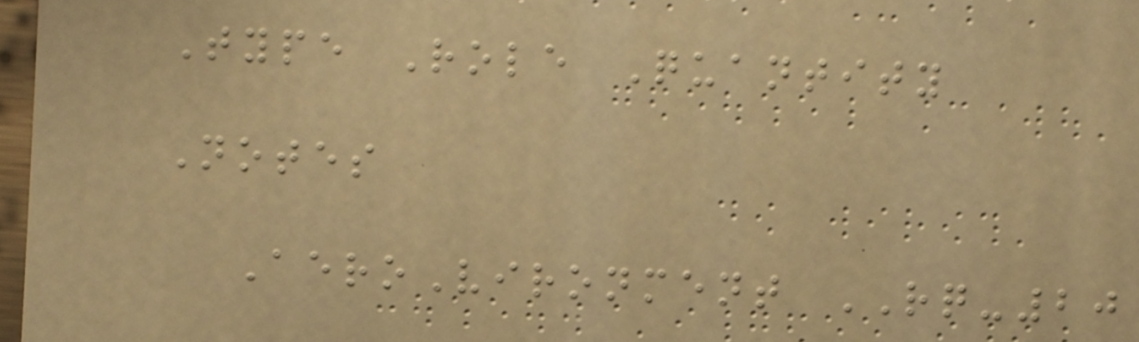Type Role Quantity
Notes
AeroVironment RQ-20
